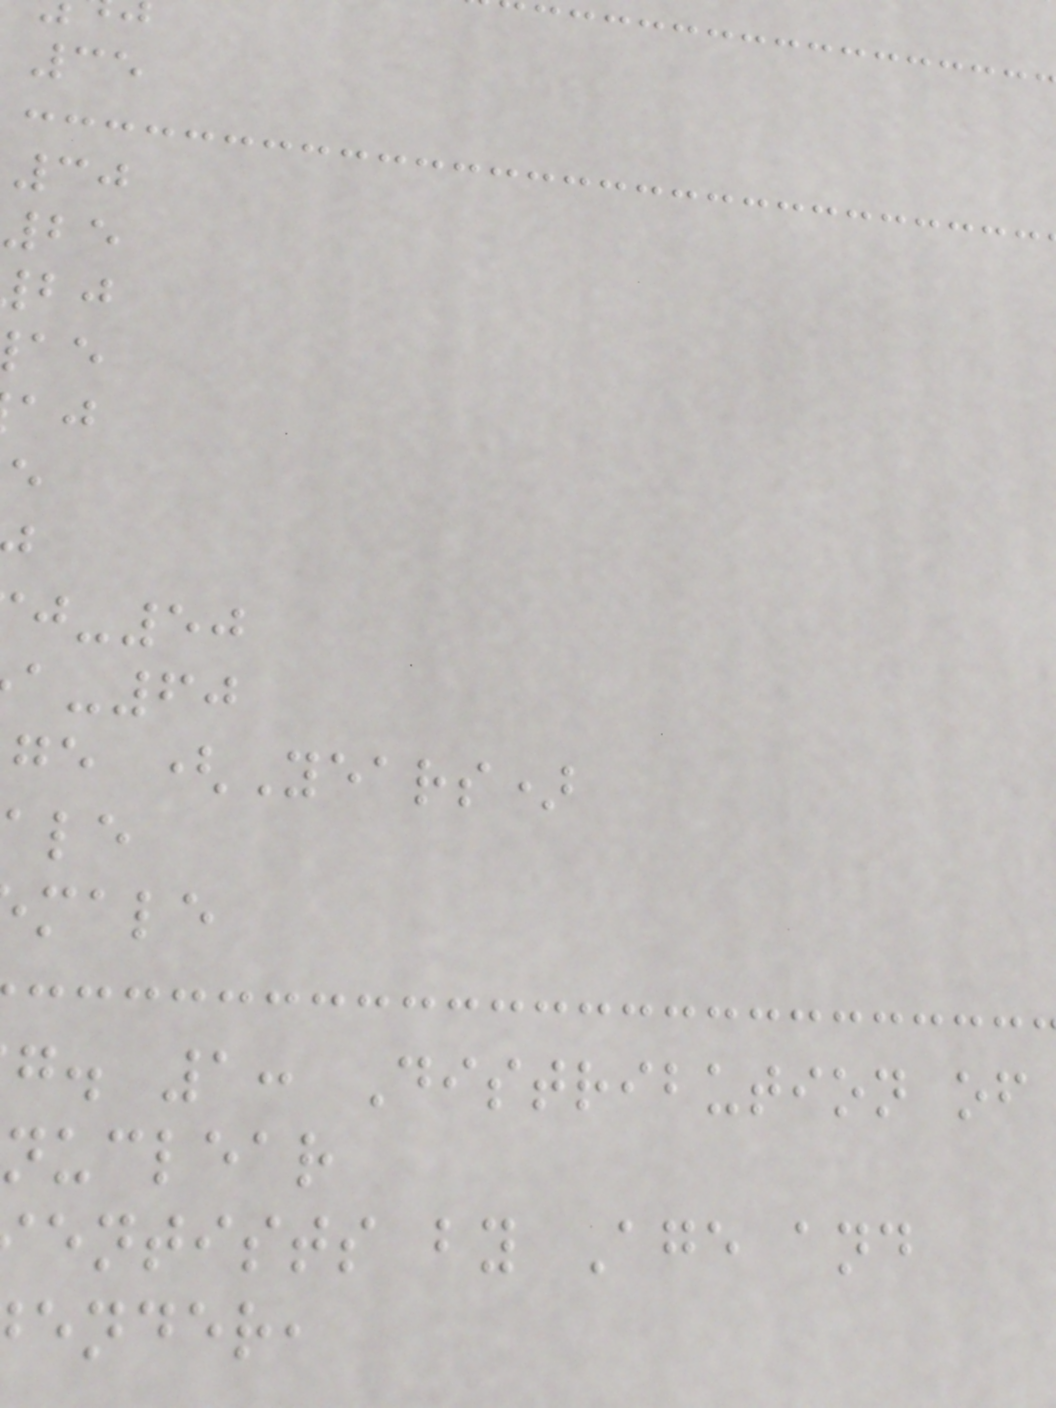35
30
25
-50
-60
ge (Years)
male
g. 1: Distribution of
nuclear
entists by Age and
ender,
